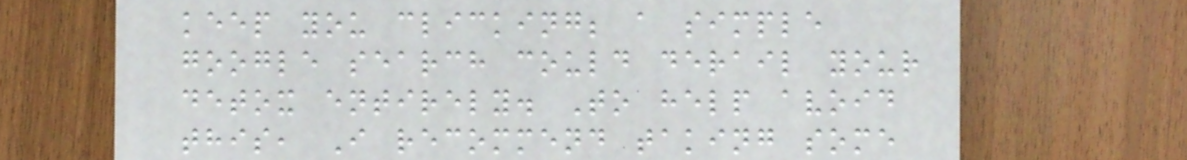keep you clicking; a simple
google search could derail your
detox entirely. To help avoid
this, I recommend taking some
